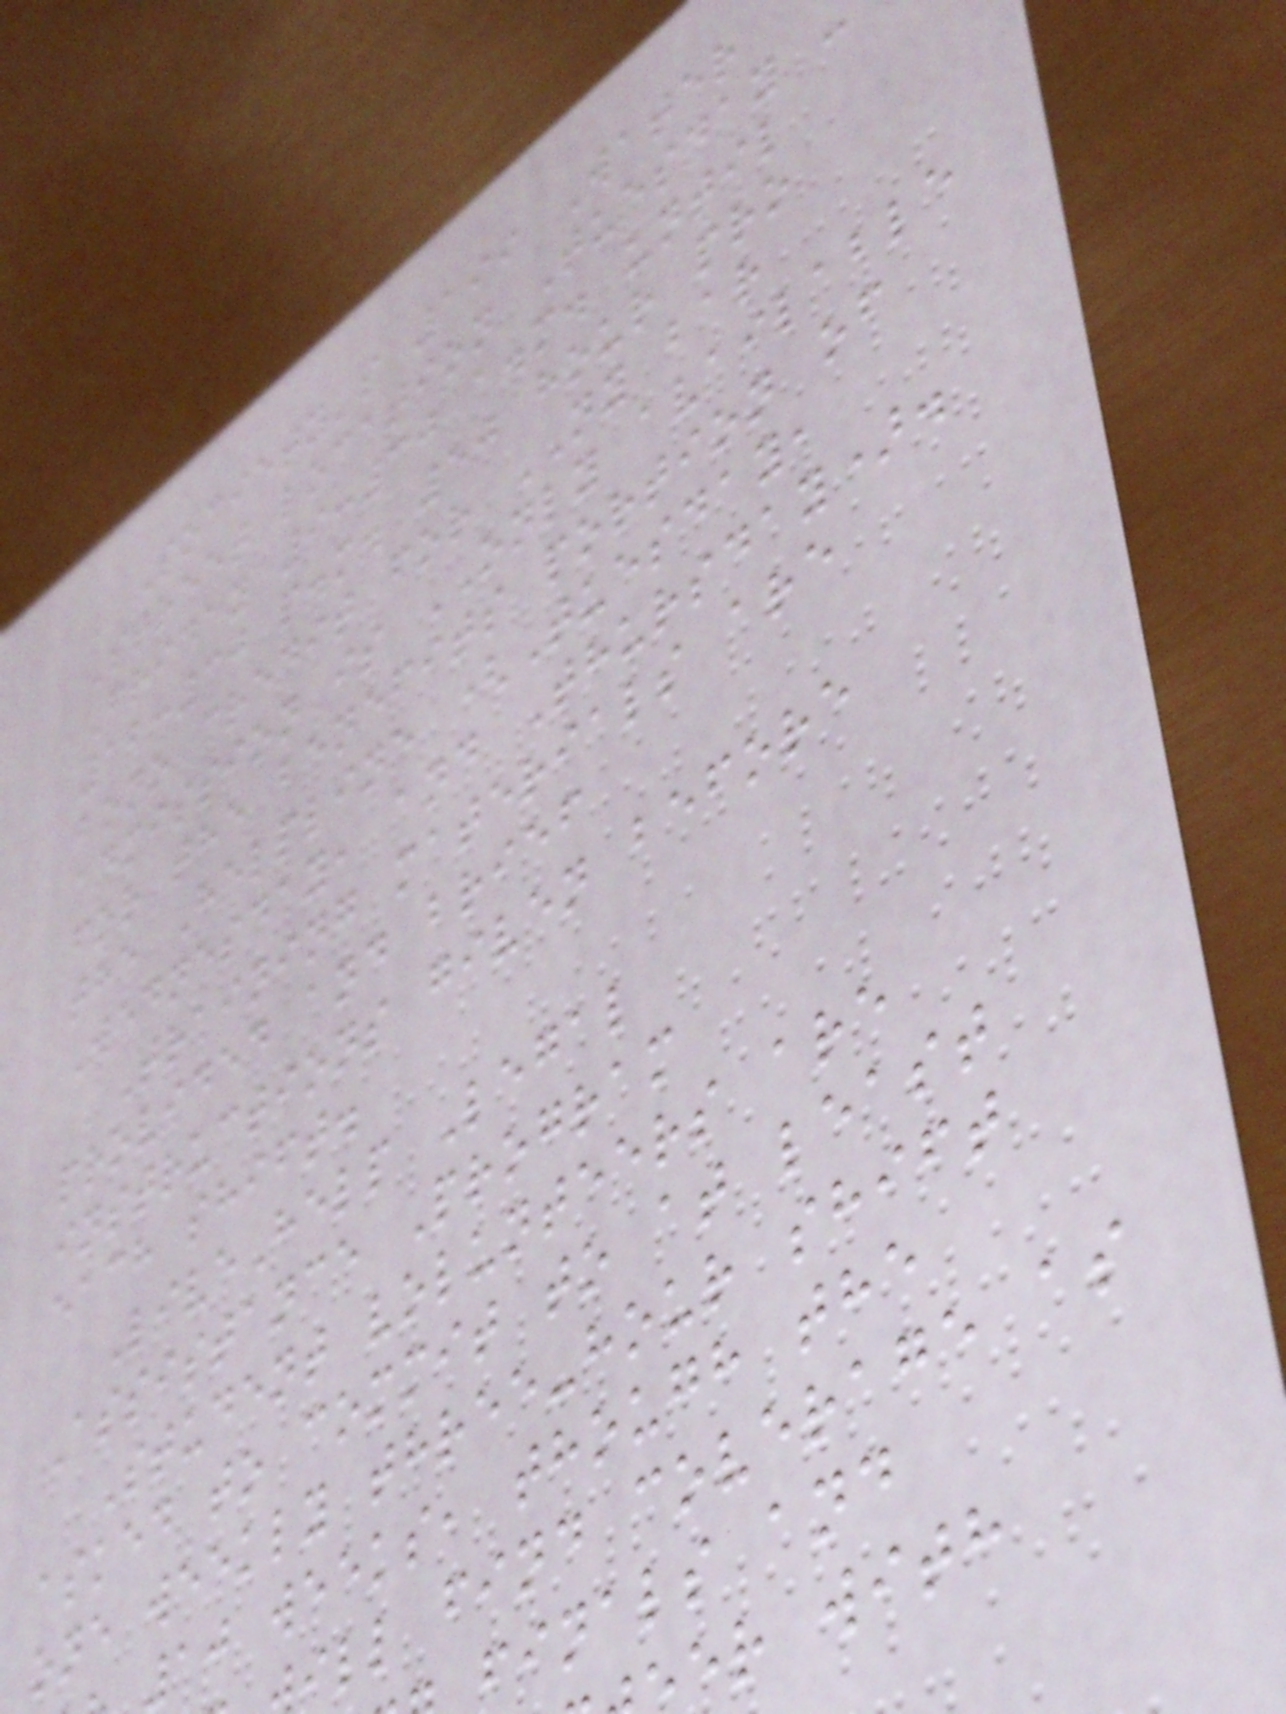Society's 199 Water
Street location Tuesday
Friday 9:30 a.m. until
12:30 p.m. 50 hour pro
bono credit for NY bar
admission is ONLY available
for the benefits portion of
the Helpline (Tuesday,
Wednesday, and Thursday).
Training materials are
provided and brief
instructions given before
each shift.
LiveHelp Legal
Assistance Program
Student volunteers are
asked to commit to at least
one weekly three-hour shift
10 weeks, though the
ill find coverage as
finals and
er with
